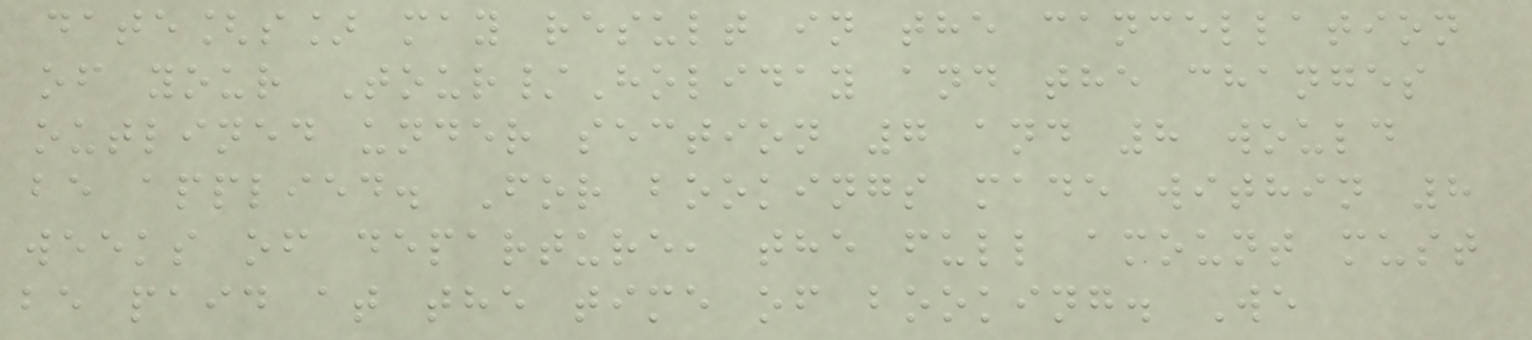date[s] may result in the cancellation
of your Tour/Holiday and the changes
outlined under section 7 and 8 would
be applied. For bookings made within 8
weeks of departure, the full amount must
be paid at the time of booking. We
